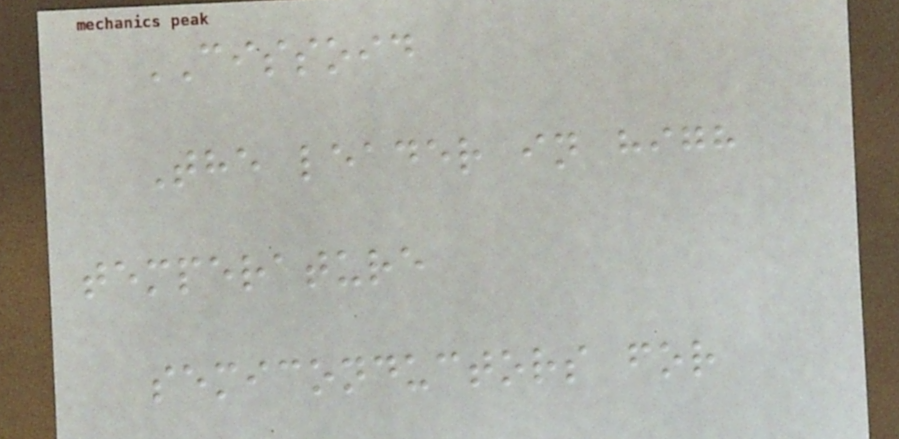CISSOID
The leader in high
temperature
semiconductors for
